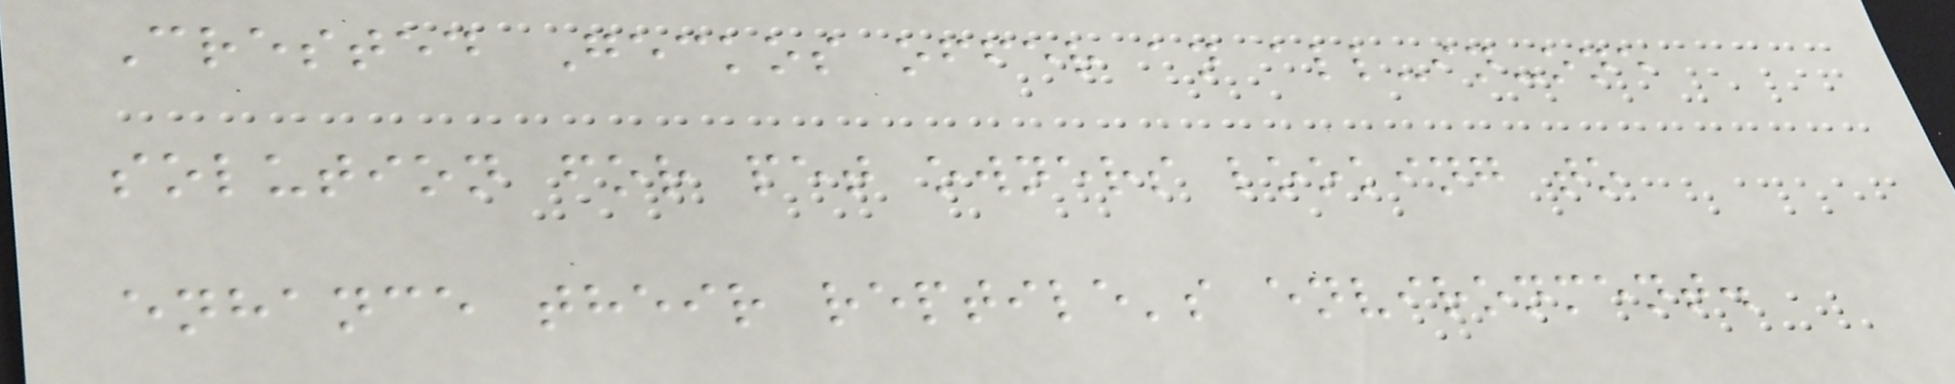Crested Geckos offer an all-in-one
solution for pet owners looking to
enhance their reptile's environment.
